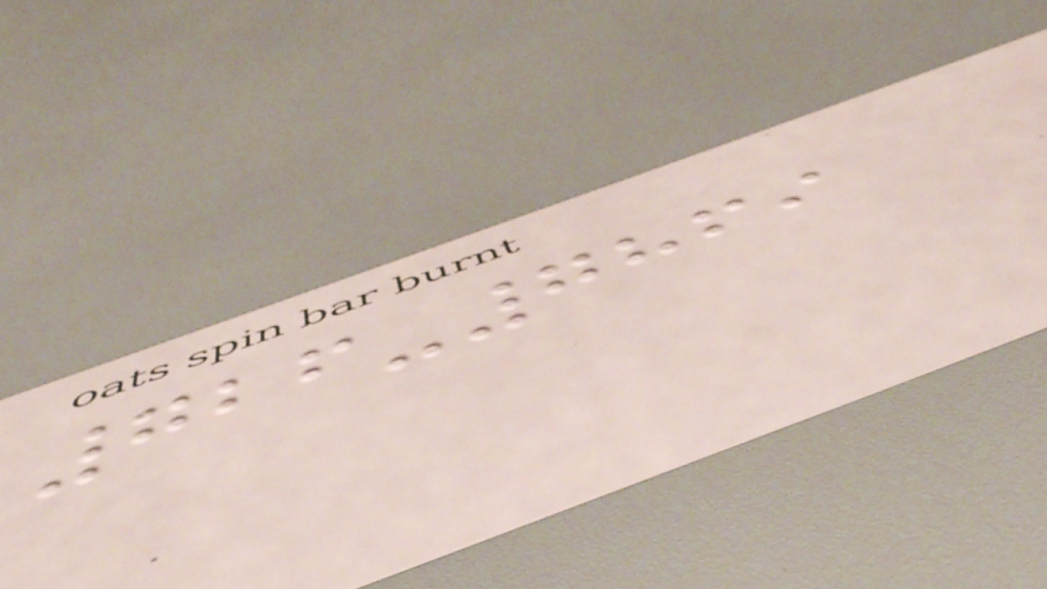726-7869
